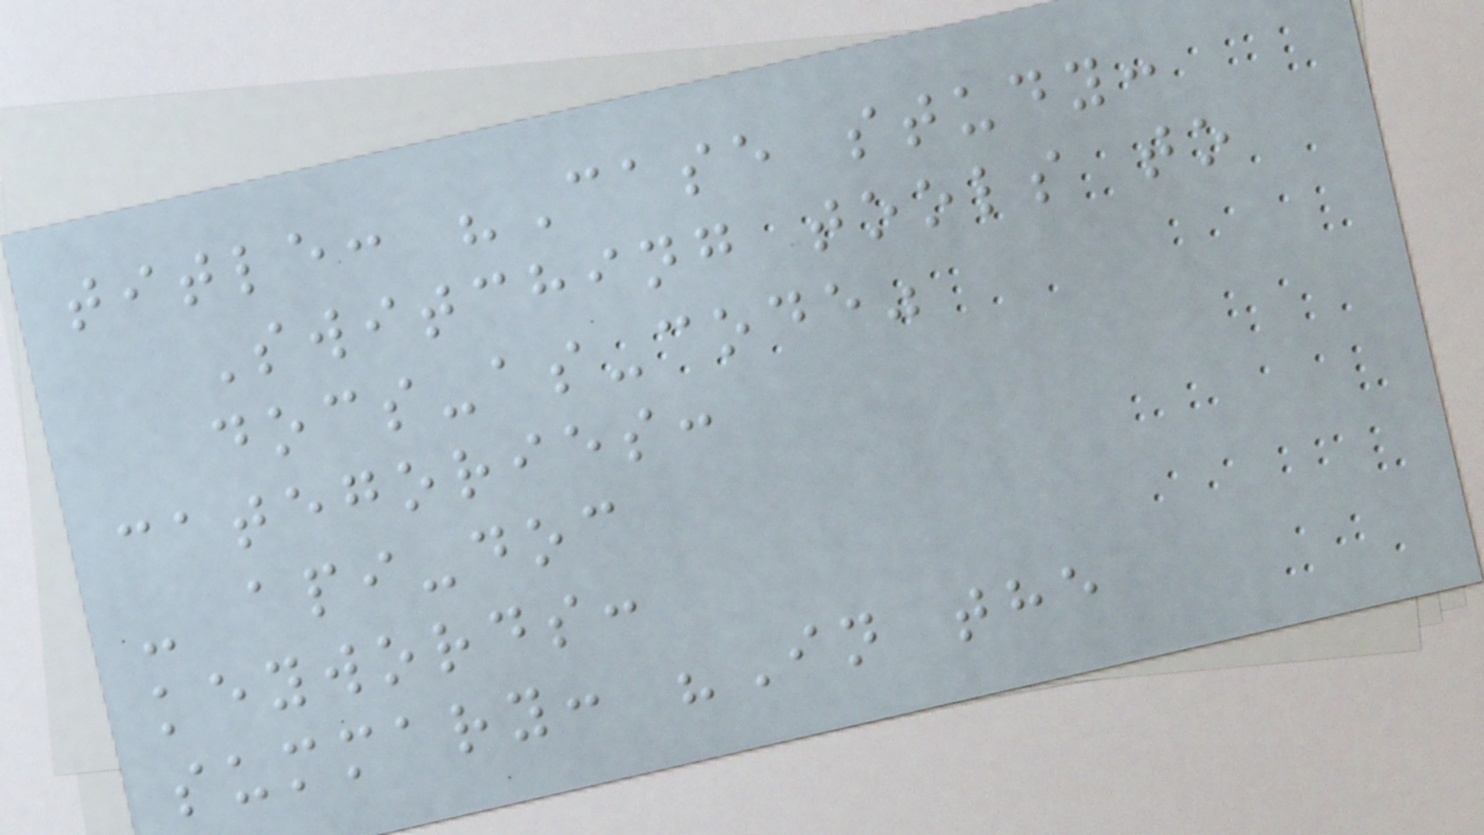title: "Case study:
Switching tools to
docs-as-code"
categories:
- api-doc
keywords:
summary: "In the
